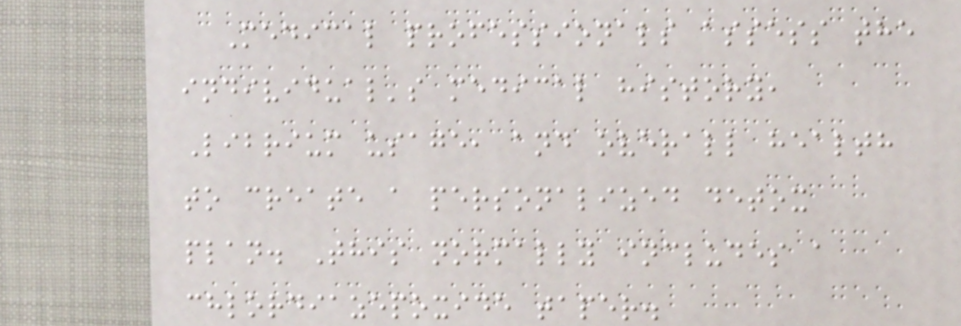Medical professionals assess the
individual's medical history,
Librium usage, and overall health
to create a personalized detox
plan. This normally includes a
chlordiazepoxide taper.
